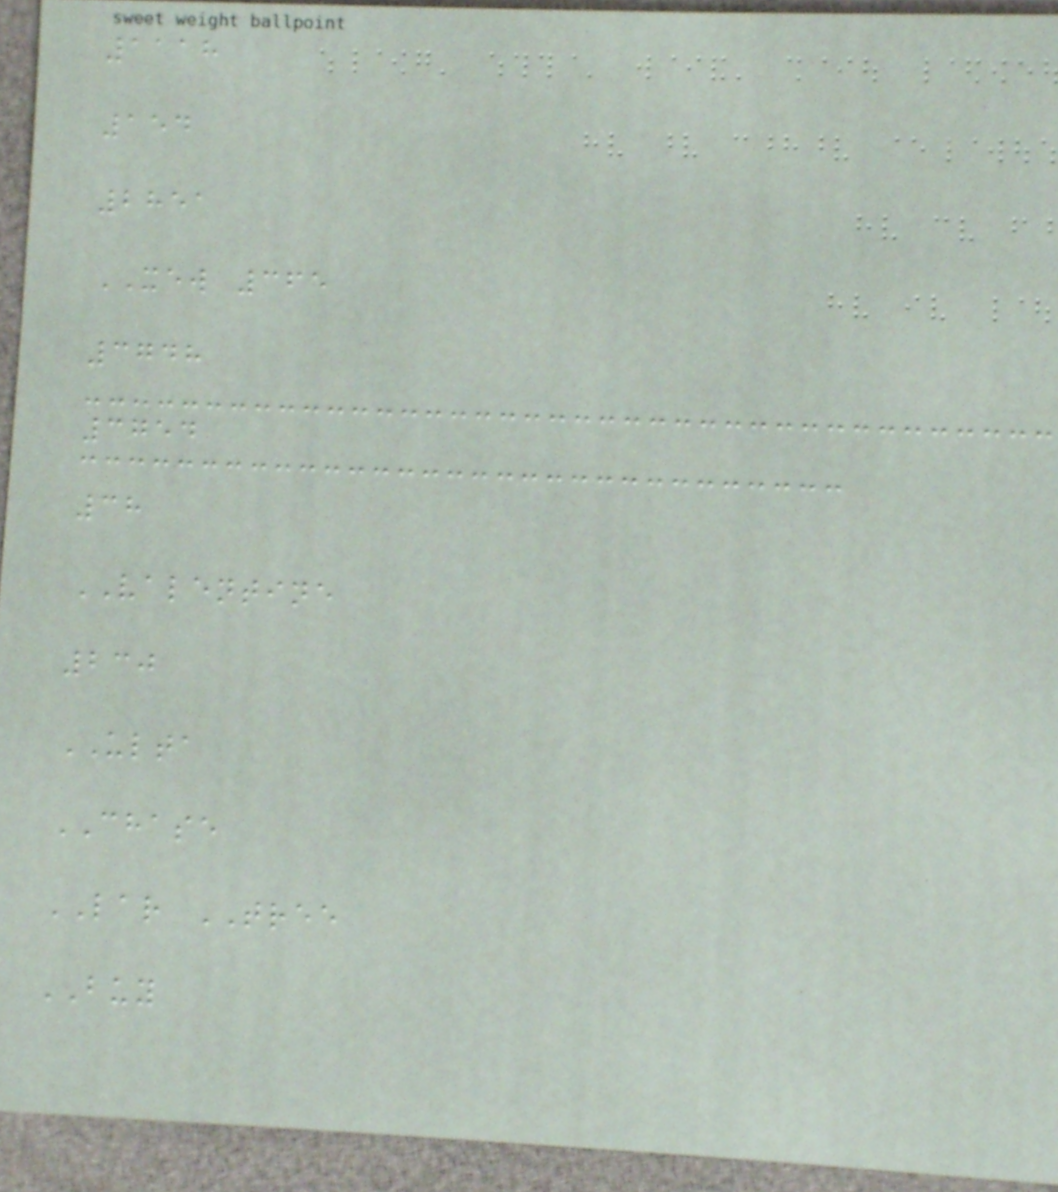1118
154
2851
XEW 365
3748
3754
38
VALENTINE
230
ULTA
CHASE
LAR TREE
BUY
